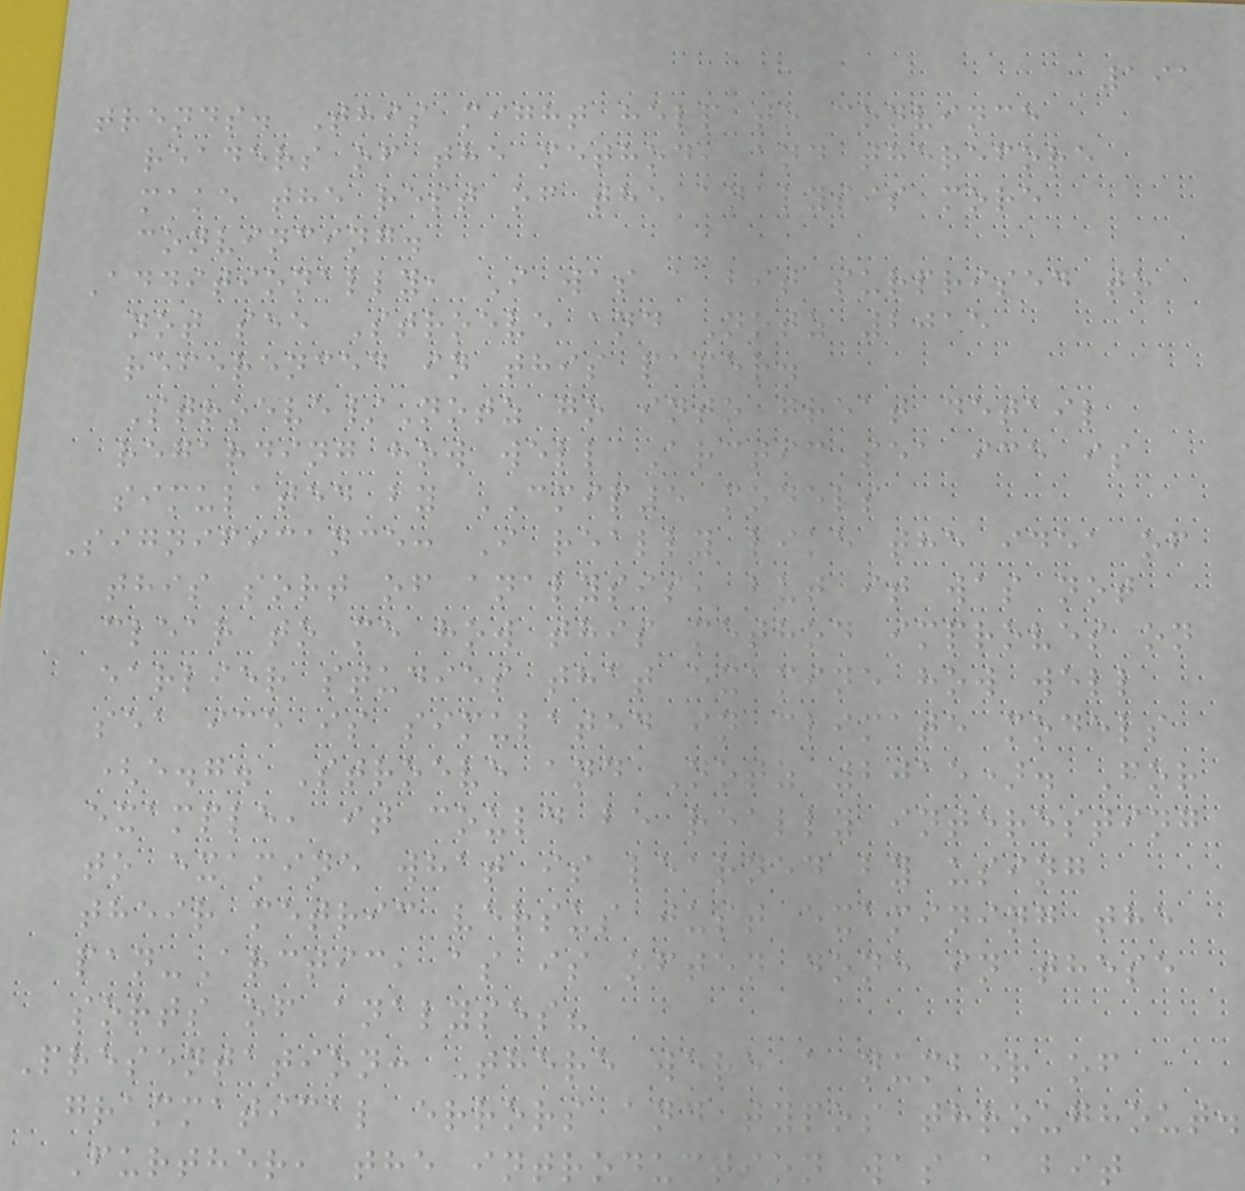191
trends. This might help to convince
readers of the method, and therefore
make the rest of the analysis more
convincing.
Additionally, I was a bit surprised to
not see Stroeve and Notz 2015
referenced in this paper.
Stroeve/Notz go into great detail
regarding how well Arctic sea ice is
simulated by CMIP5 models
Significance: I really like the idea of
this sort of analysis, but it was not
clear to me how this method improves on
earlier studies that examine how well
sea ice is simulated in climate models
(e.g. Stroeve and Notz 2015). For
example, it could be really interesting
to examine what is learned by using
their metric versus just examining the
pan-Arctic, as is often done in these
sorts of analyses?
Presentation: There were a number of
grammatical errors and typos throughout.
Further, the introduction was a bit
